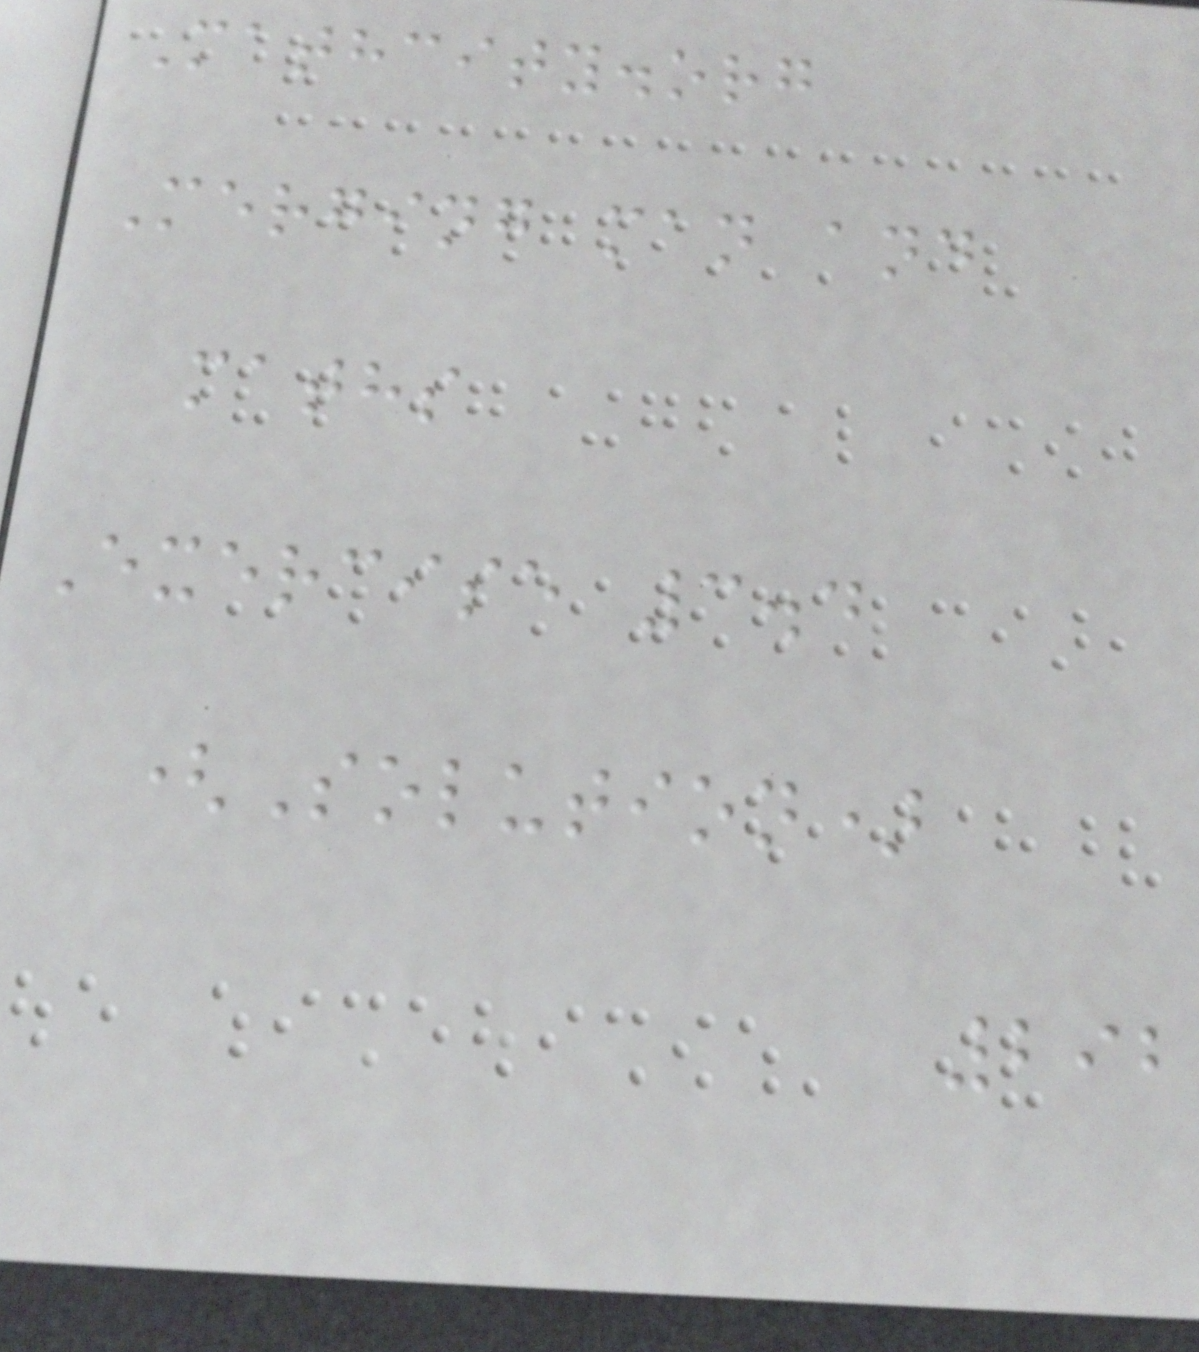Mathcity.org
Merging man and
maths
Exercise 3.4
(Solution)
292
